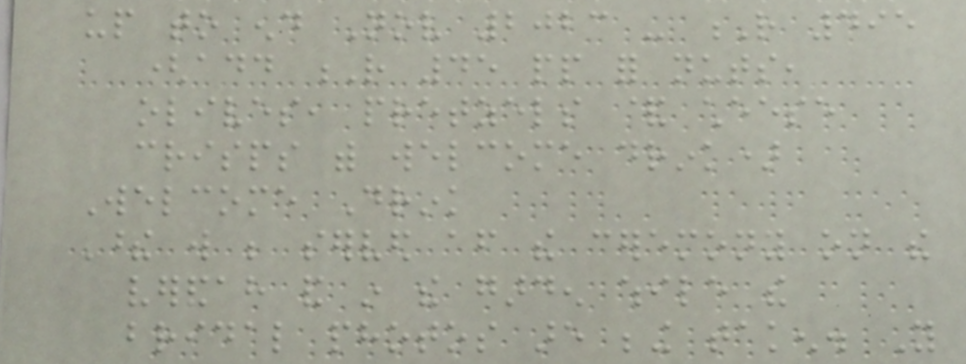up to end Nov 2023 - R 495
(add R 45 pp for nuts,
olives, pretzels & cheese
crisps with welcome drink)
Welcome Drink
These will be served after the ceremony on the
verandah and in the garden while the
bridal photos are being taken. You
